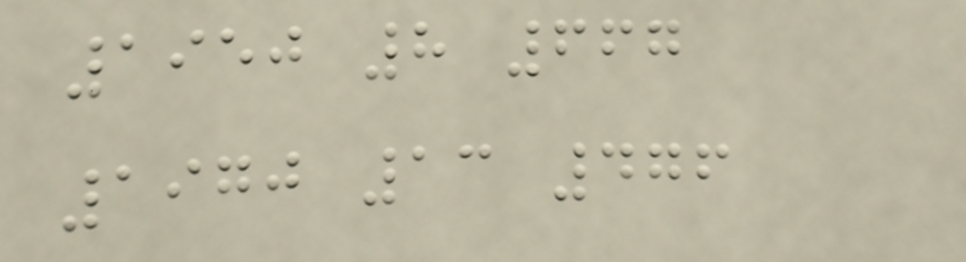1950 8 667
1970 13 476
